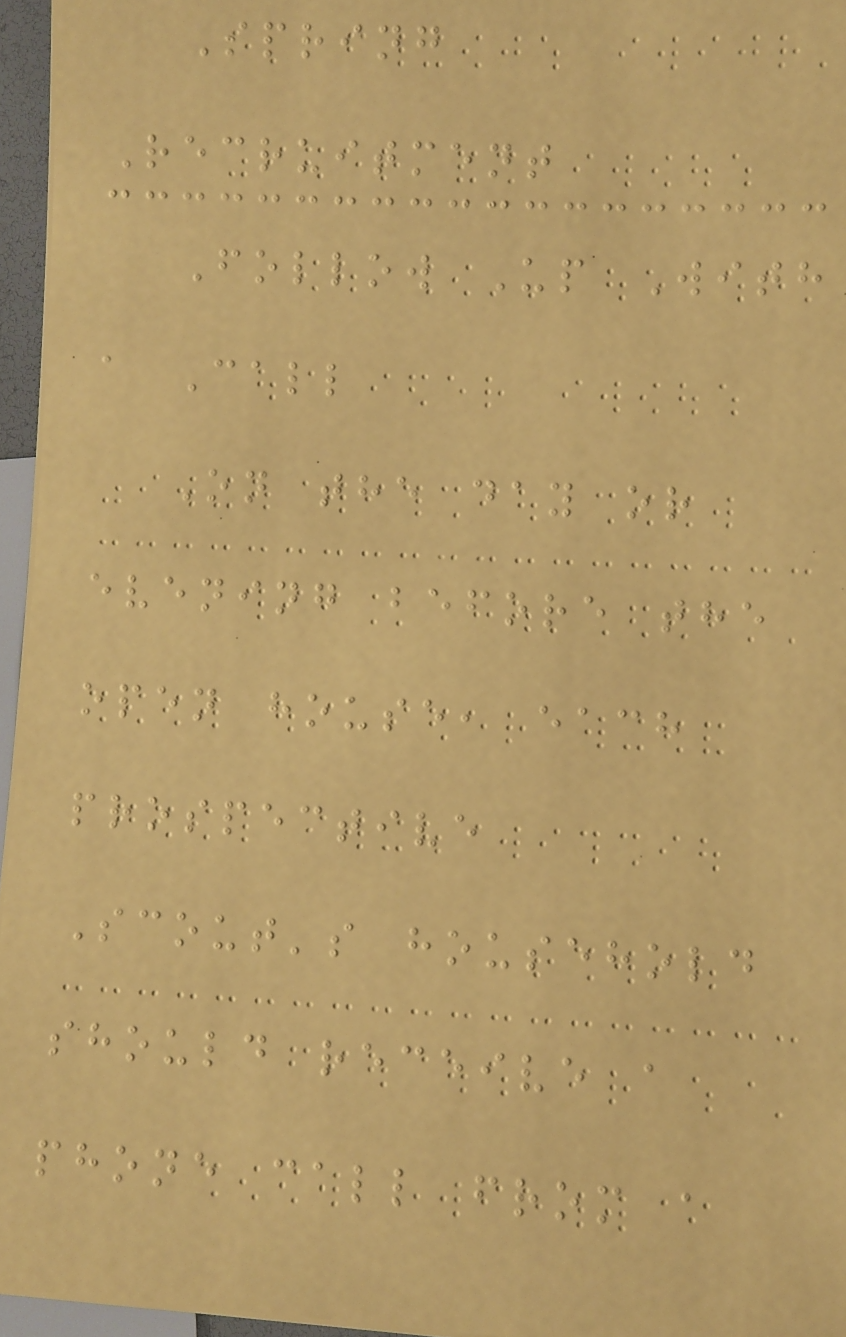Spring
Recruitment
Follow Up With
a Call
On the day or
evening before the
open house, each
prospective
Scout's household
should receive a
phone call from a
